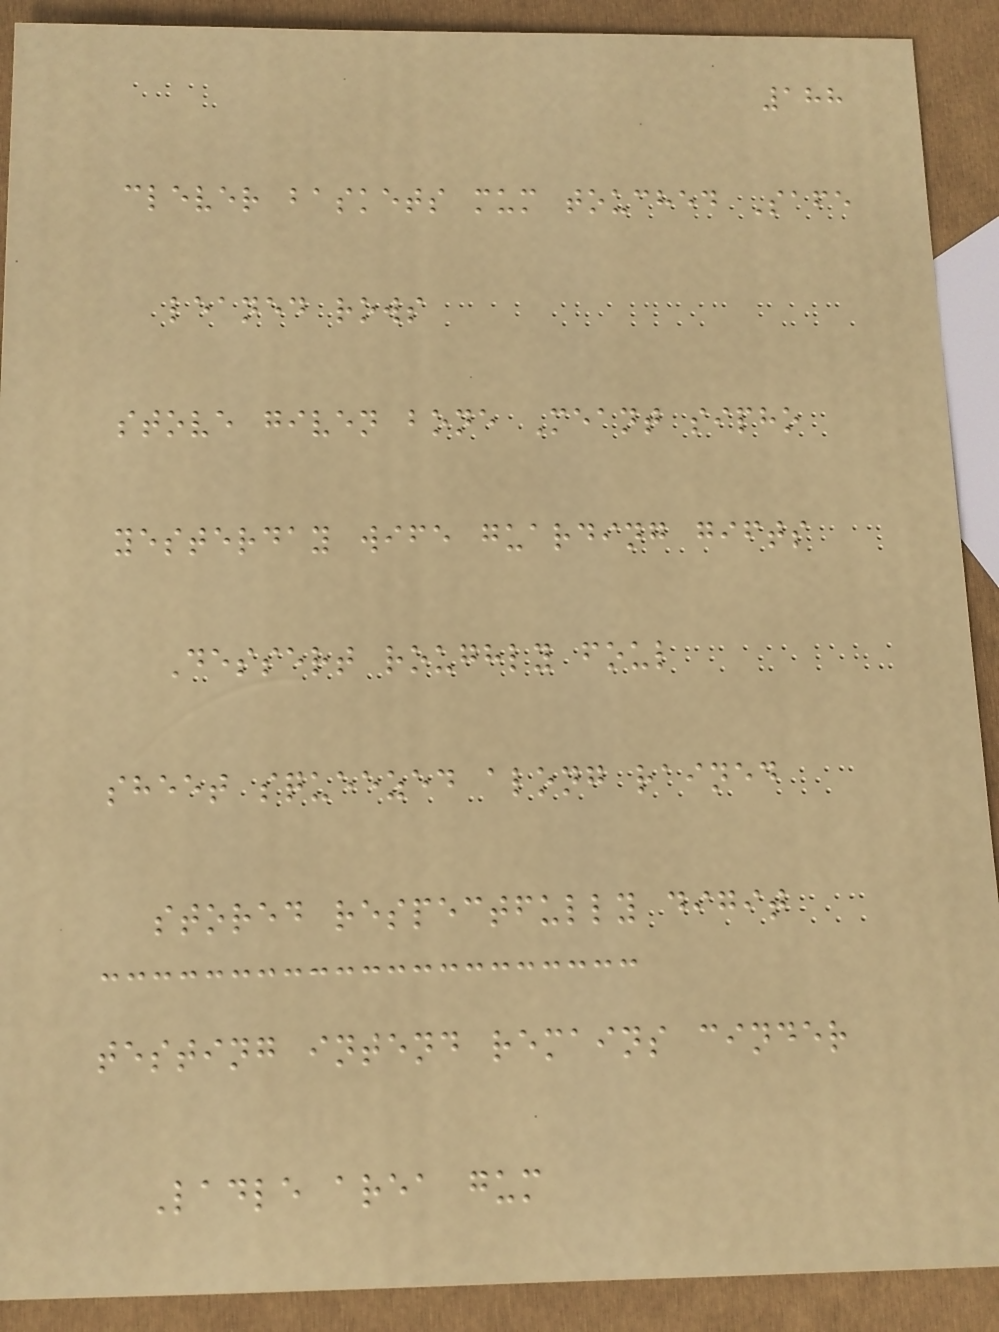188
clever baskets mum touched Safe
leaned rows
stove given bone Meant sipho
yesterday wife guarding gifts
Dessert roughly foul
sheet squeezed along rained
stored respectfully digit
testing intend remains cinder
Ladle area gum
